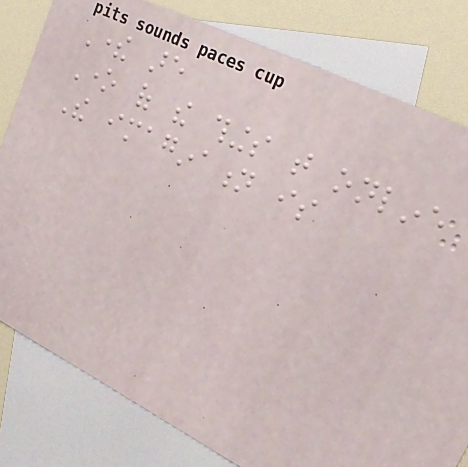There are
One of the things that online
The imagination is
